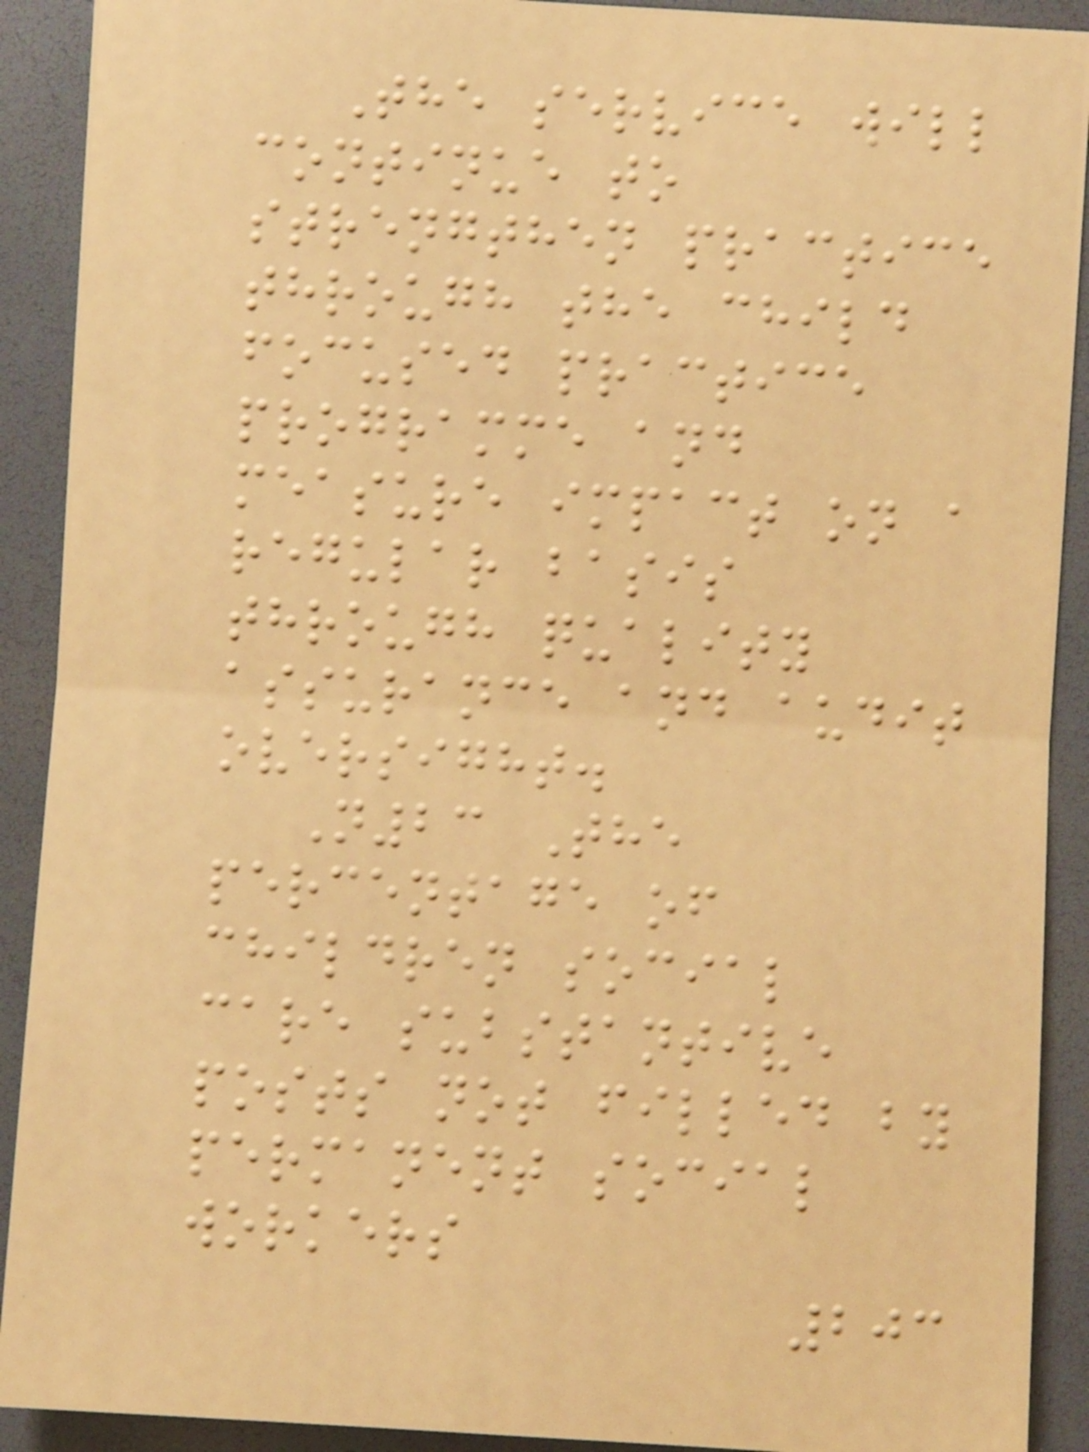The service will
continue to
strengthen practice
through the child
focused practice
programme and
measure impact on a
regular basis
through quality
assurance and audit
oversight.
N23 The
percentage of
children social
care substantive
posts not filled by
permanent social
workers
203
